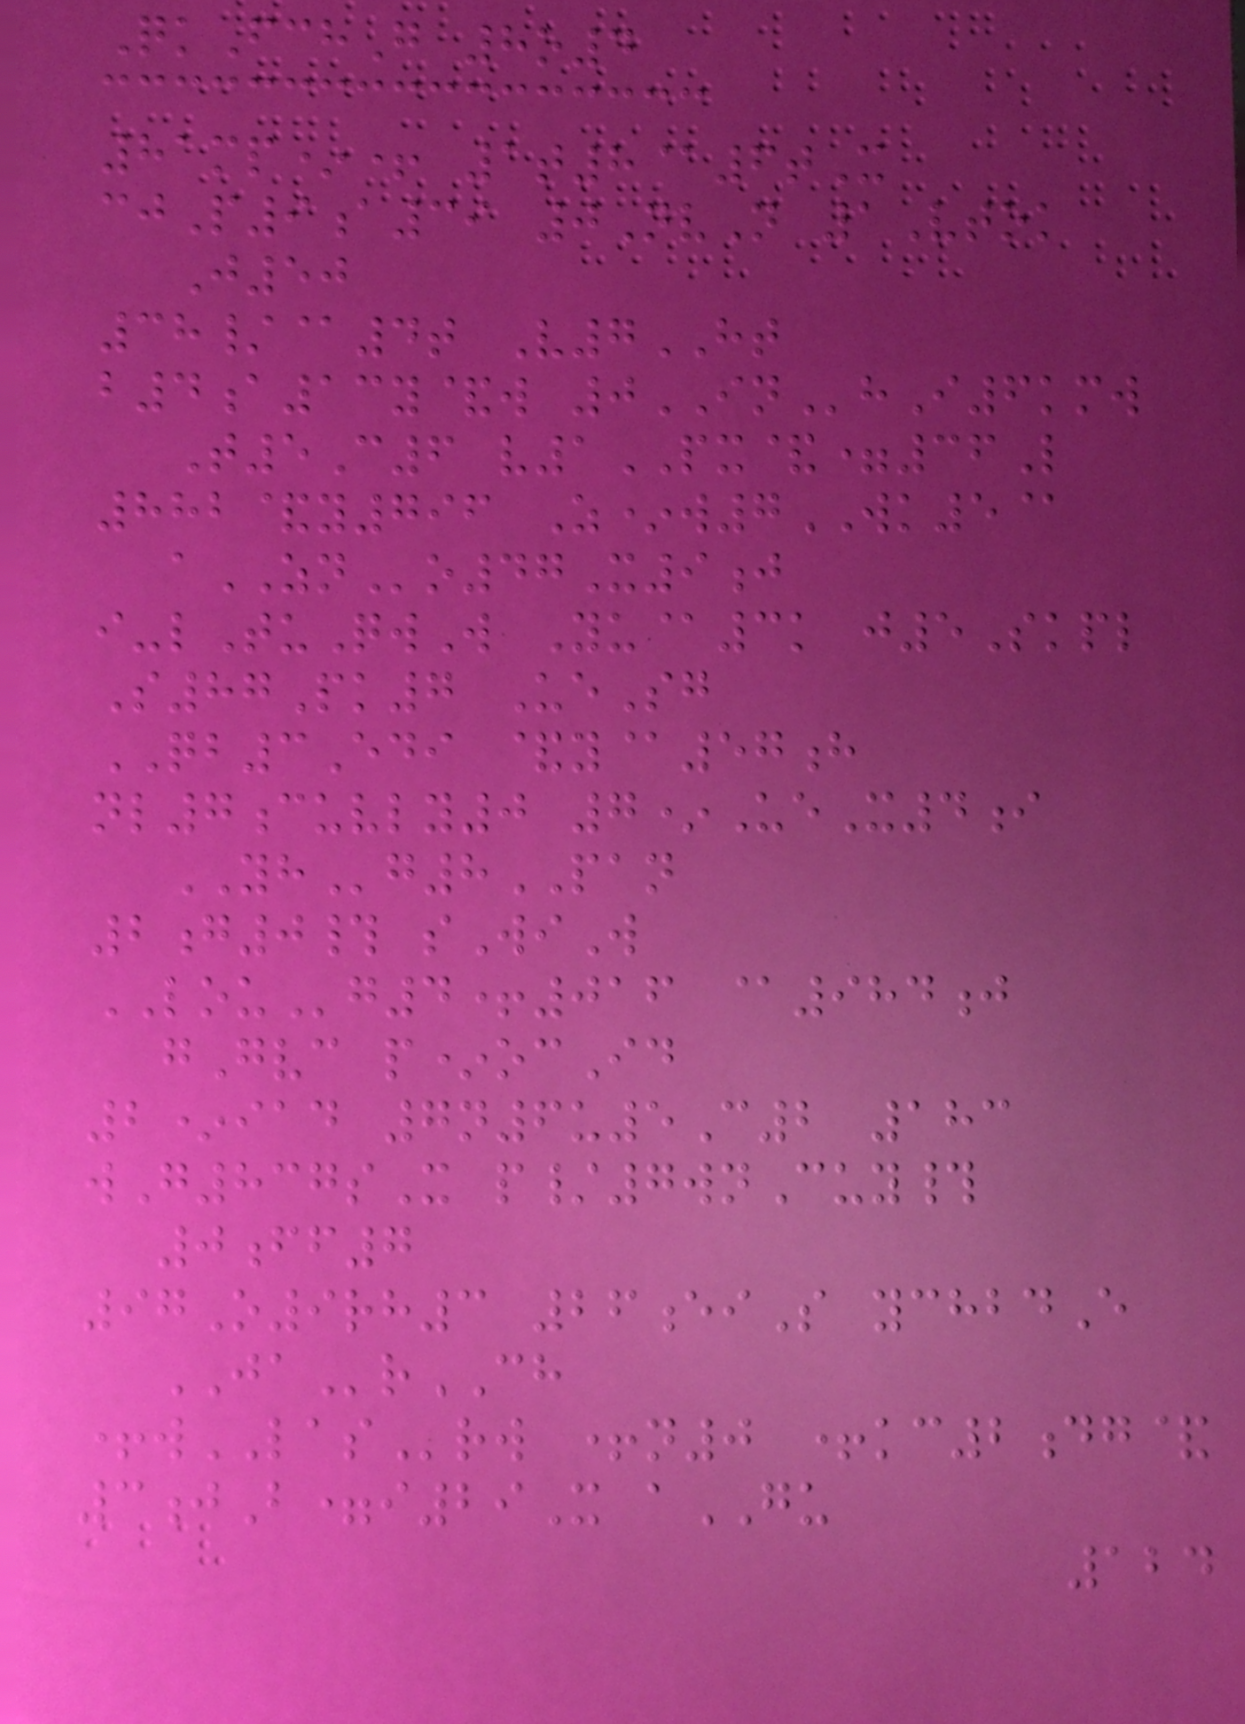QkFchG 8o4
81mp*+ 1t8@6tX
cjP9a39 0NvN 1Vtok
J50
38/@4t V7HT
b4a13y&w 0INhI6kmw
T5C6 v1PX&=36L
882&y796 Z*w7WK5@
aZNo47X9j
i-lTuQwW Yu@3k j5Skpl
S87Pk7 UeSg
QB3Edi &y@57h
nl7cuvly0 7*UeX4i
YHg8PAN
2g0# sWiW
LOUg4+016 @984j
gGvc p*ocId
2*iad 7n6u5C2 183
wG837sX p/7wnCuy#
0ff7
97O9rh3 26eiS ychbdE
JArCH
+wLASrw +n0 +kc2dg&
3jB=i29X aGU
124
